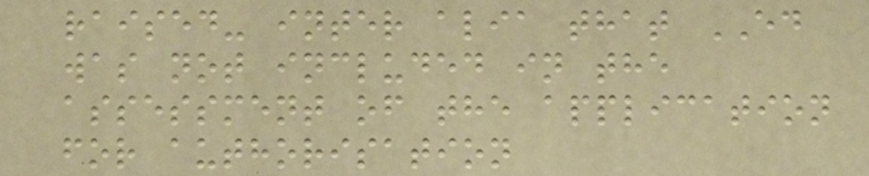raised- inter alia that ED
was not included in the
assessment of the application
for authorisation
